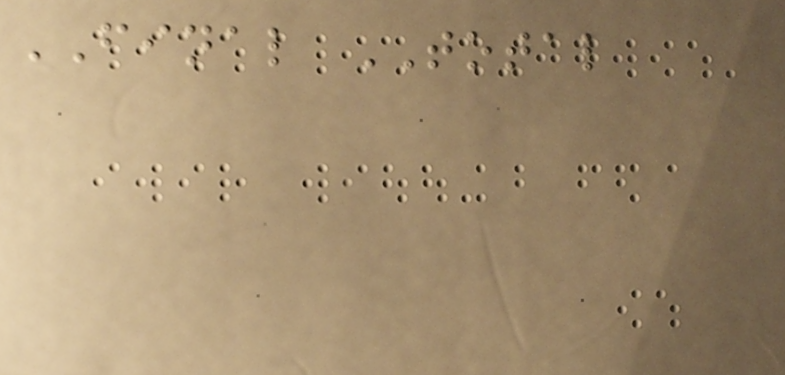FINAL TOTAL
